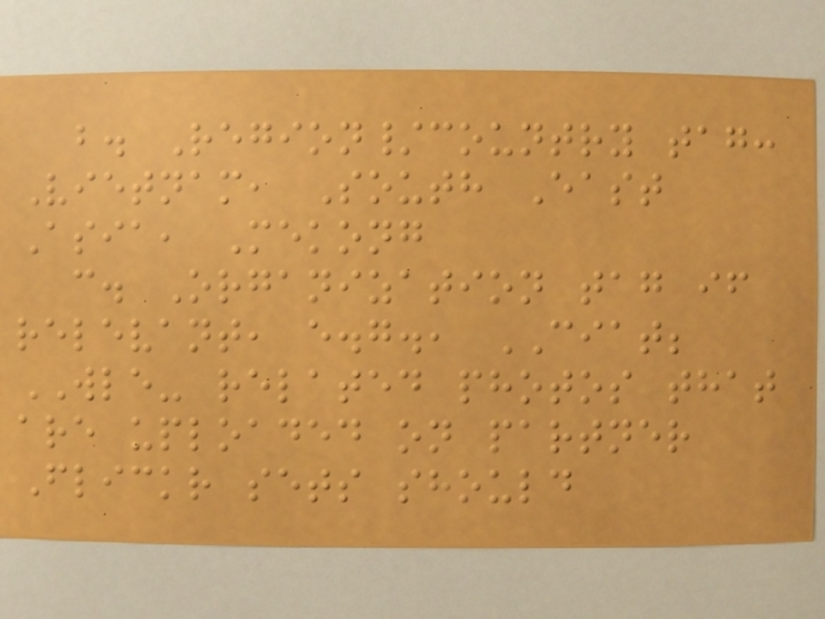b. Region/country tag:
Vietnam, South East
Asia, Mekong
c. Organization tag if
relevant, e.g., CIAT;
WLE- related photos that
are uploaded on partner
Flickr sets should
